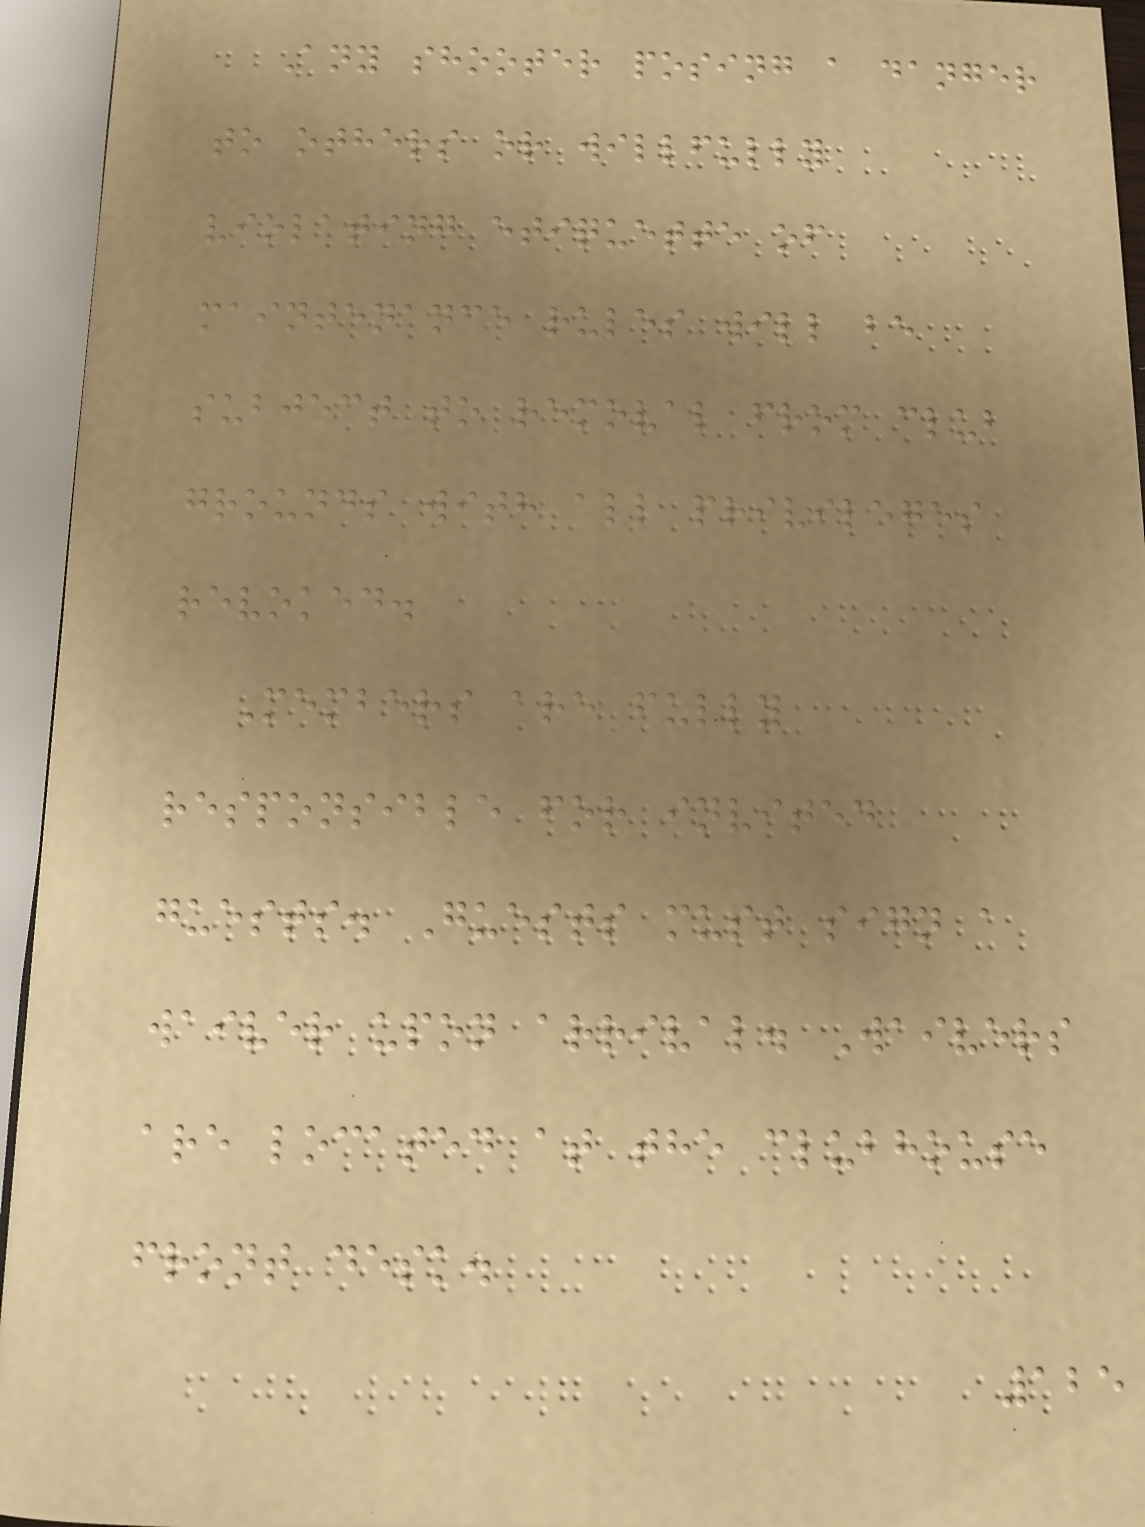Any shooter posing a danger
to others or willfully
violating etiquette of
maintenance rules will be
subject to removal from club
grounds with all privileges
revoked.
Members are fully
responsible for invited
guests. Guests must sign a
waiver upon arrival. Waivers
are located at the clubhouse
front desk.
125
